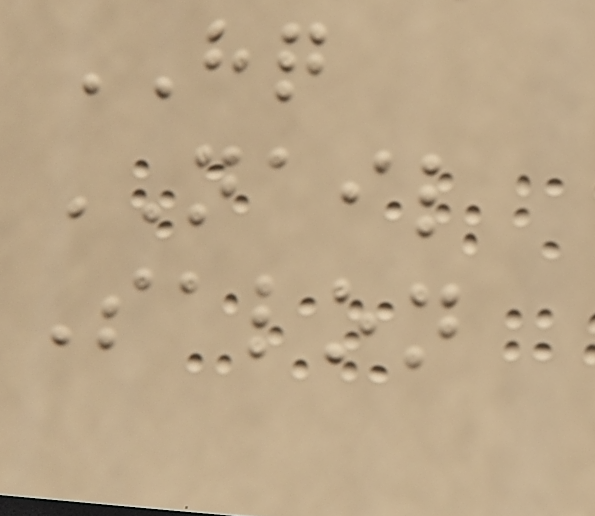HQ
NAIL
Salon
